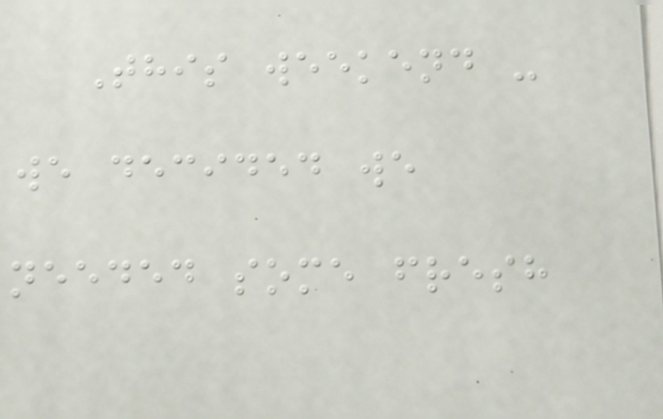This weekend -
we decided we
needed some fresh
